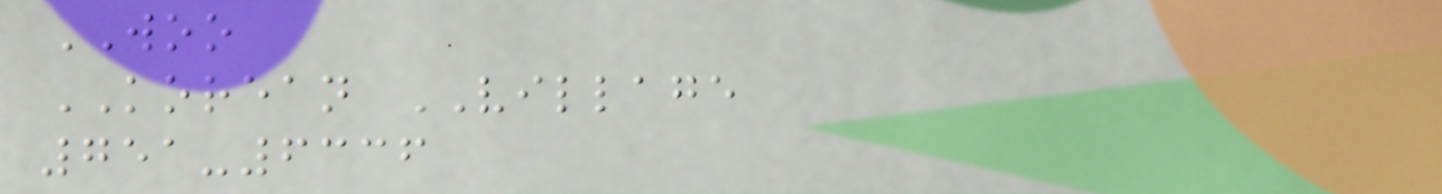WOO
KOREAN VILLAGE
751-6336
